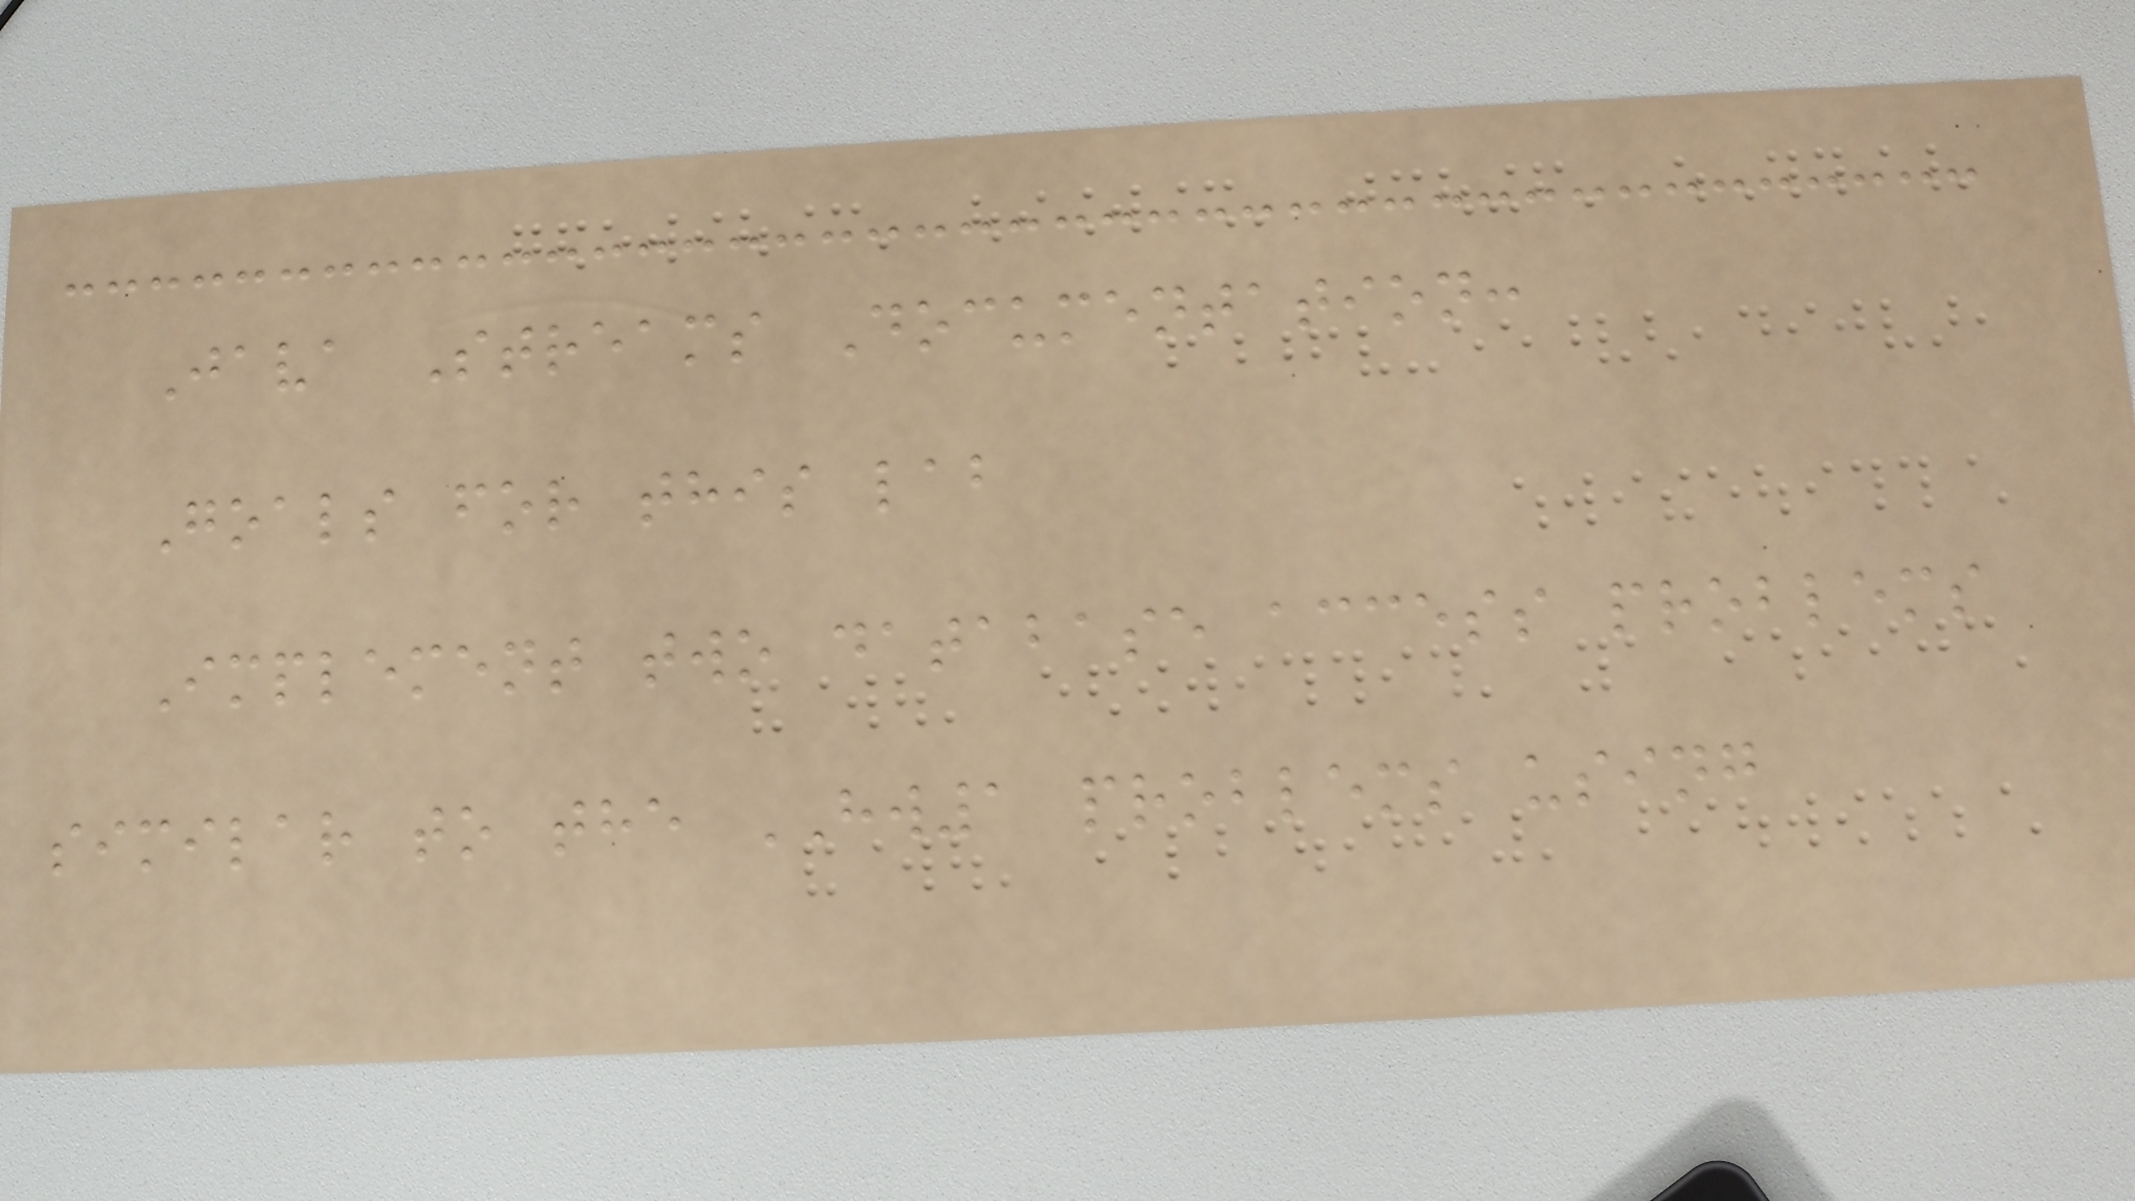Java Streams Documentation:
Goals for this lab
Implement two database access problems
similar to the HW1 problems using
